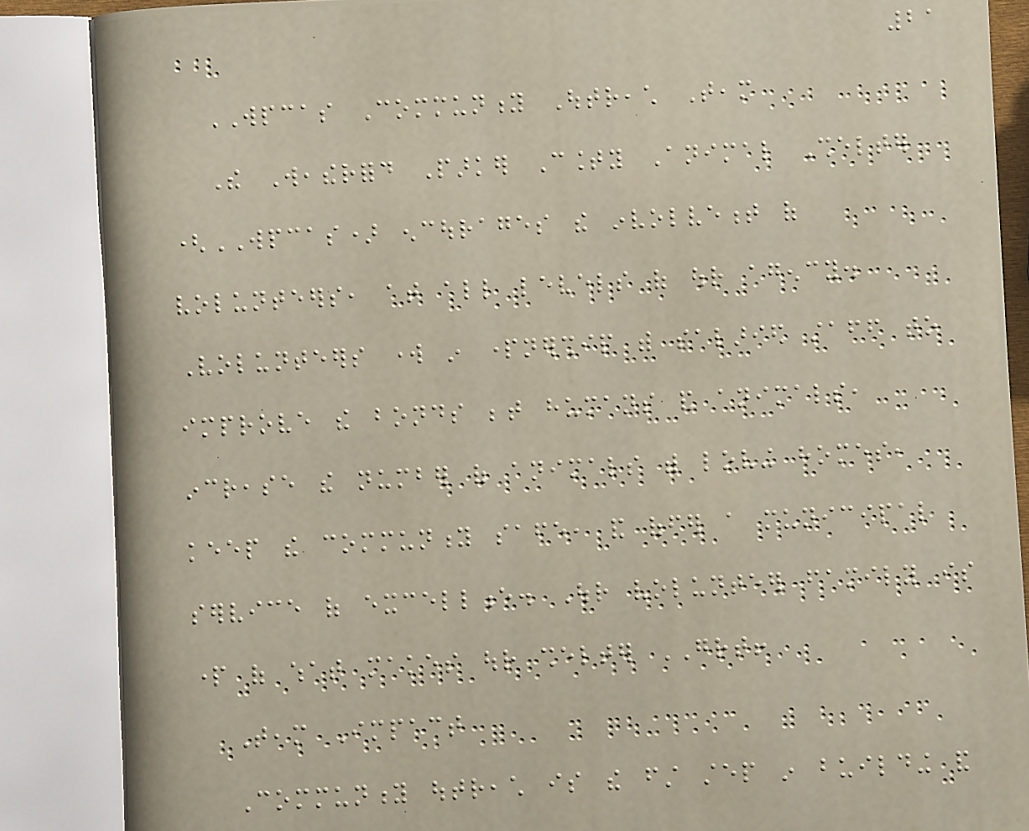21
WPCAS Community Outreach Team
The Weatherford Parker County Animal Shelter
(WPCAS) encourages the involvement of
volunteers, at all levels of our agency.
Volunteers work in partnership with salaried staff to
improve the bonds between humans and animals,
increase the number of animals with loving homes,
keep the community safe, and offer a municipal
service of excellence. Our volunteer family is
part of what makes our shelter GREAT!
Team Impact
Community outreach is the first step in building and
